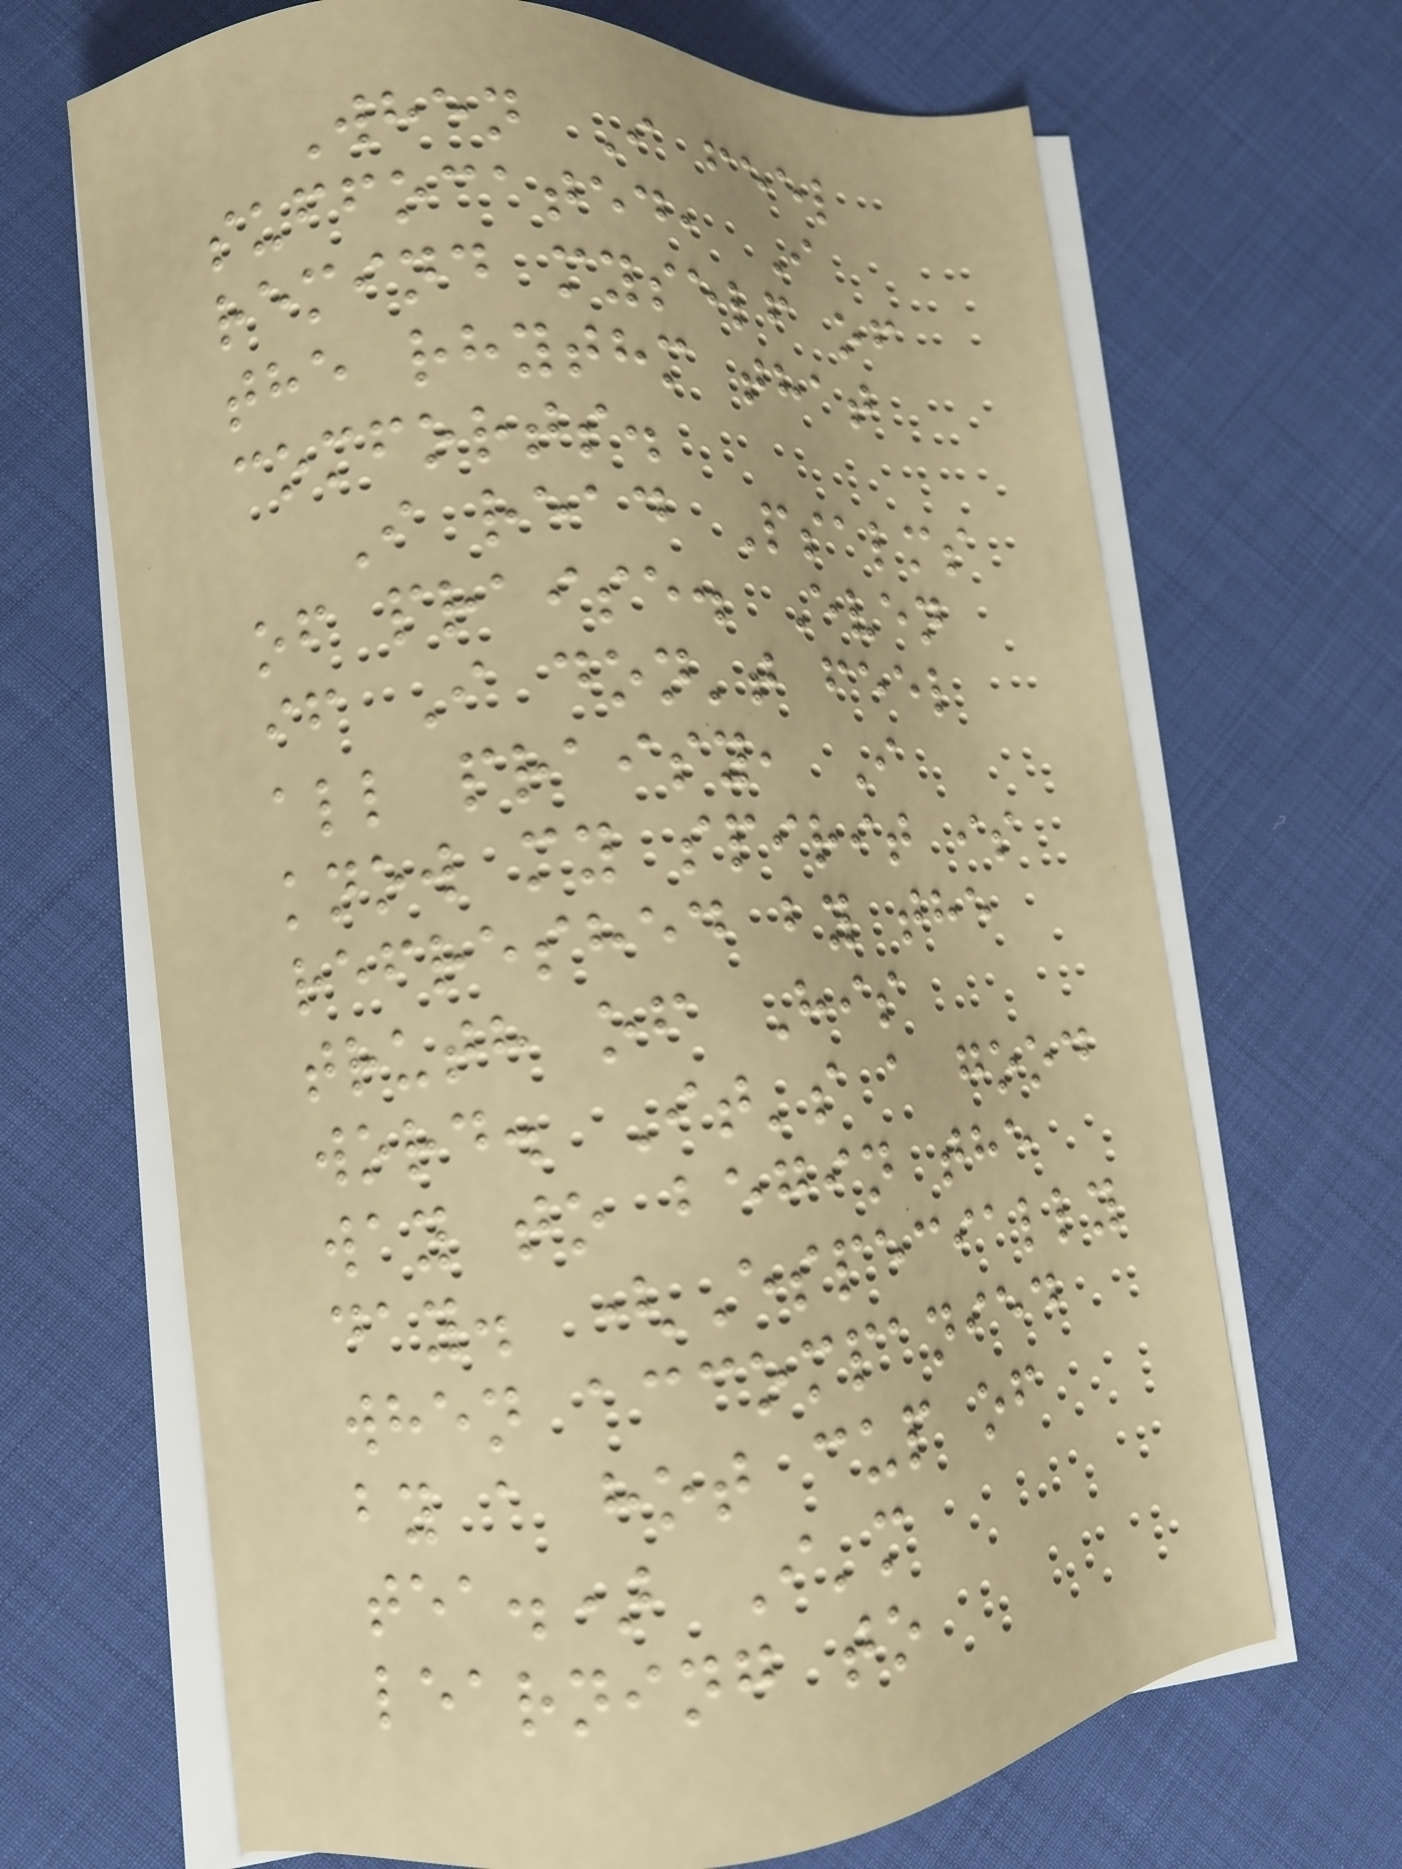When I feel
suffocated, I
remind myself of
the rhythm that
comforts.
I read Psalms
of praise. Even
if I don't feel
all praisy, I
know my spirit is
refreshed by the
truth of His
word. It's a good
way to begin the
day. (Especially
when accompanied
by a hot cup of
tea.) I'm
learning to
